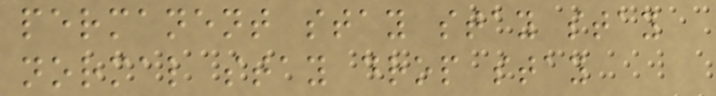permanent stay stay stay
normal stay drop stay
